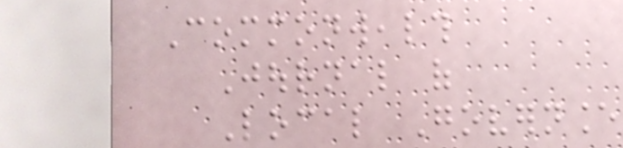Commonwealth
Journal of
Local Governance
